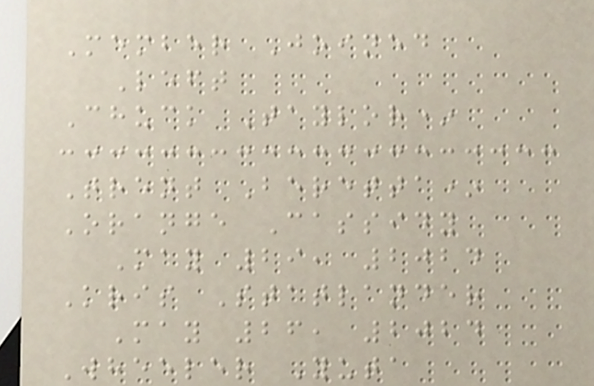Member Joined
Left
Chuck Taylor*
Trent Beretta*
Orange Cassidy
May 29, 2024
Kris Statlander
May 26, 2024
Wheeler Yuta
